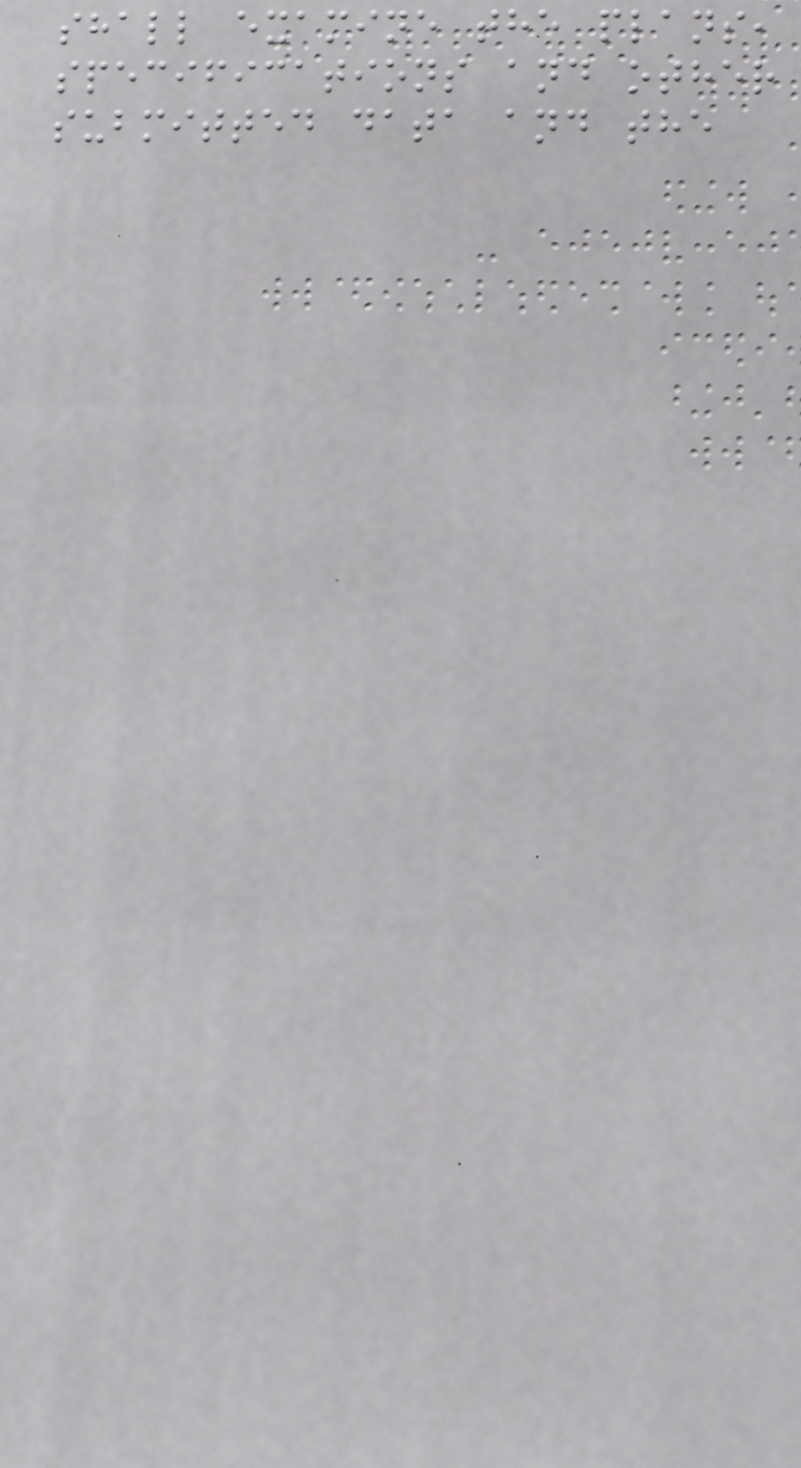shall examine the plans,
specifications and other
submitted data and the
